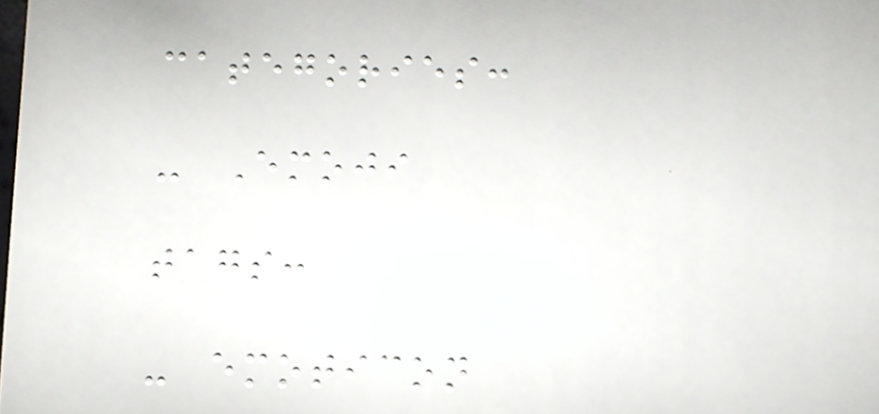categories:
- Emoji
tags:
- emoticon
